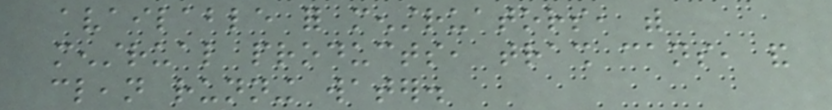available for menstruators, with
menstrual products, trash cans, and
clean running water.
